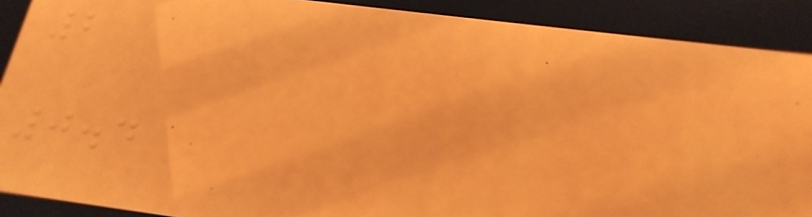2
0.4
